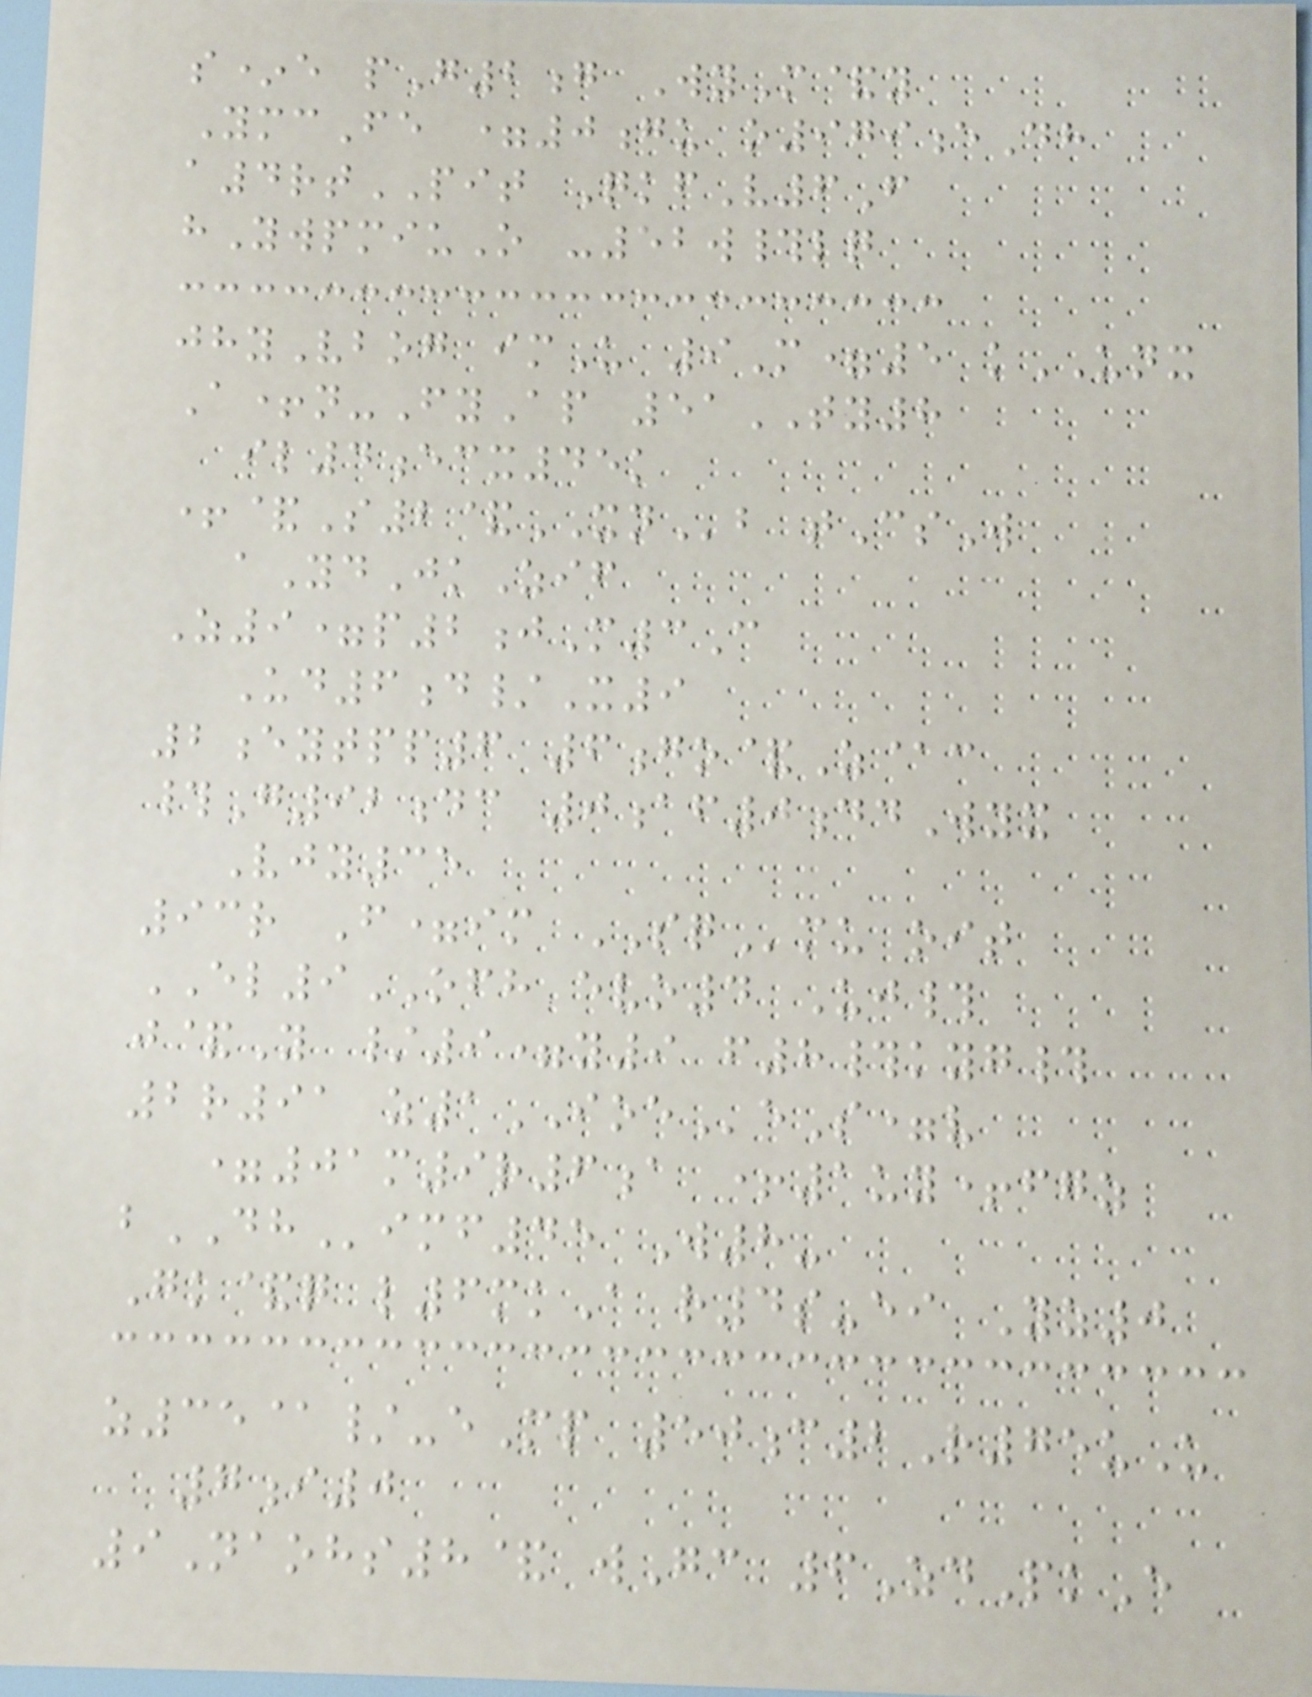s*e pG2g WyM&y
YmcFe =0gu o979eDh
a4rtPIT QkfV6F
hYwpmiuO -52w#lq
jhyVbog imU 9M=5 kUNX
A+n-FyAp 51TY8
il4ecx45k
+&S2&XNb tCsW
aYdJkZif
Z9=p2jM3C
Ud6d/X9
2eytpp6 6go&Z@c
#G92dc 0af0ddWyx
Vjy35
93r F=im SQmu oit
EL9OFH evo4 Uj#
j&Y /9=y9 f8#kyg#
2r91 z1IOEeS=v
=01m9r6a +1uy+fgz
bDHimf45 W8-
Gk&q l6mkA r4s-ei Yz0
z35@/-eMp 50c2R75uU
7i0
9Naohs8& wGc 6ZdPkE
